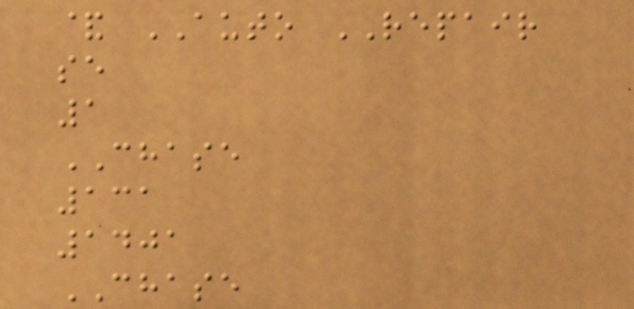& AUTO REPAIR
se
1
CHASE
131
1401
CHASE
